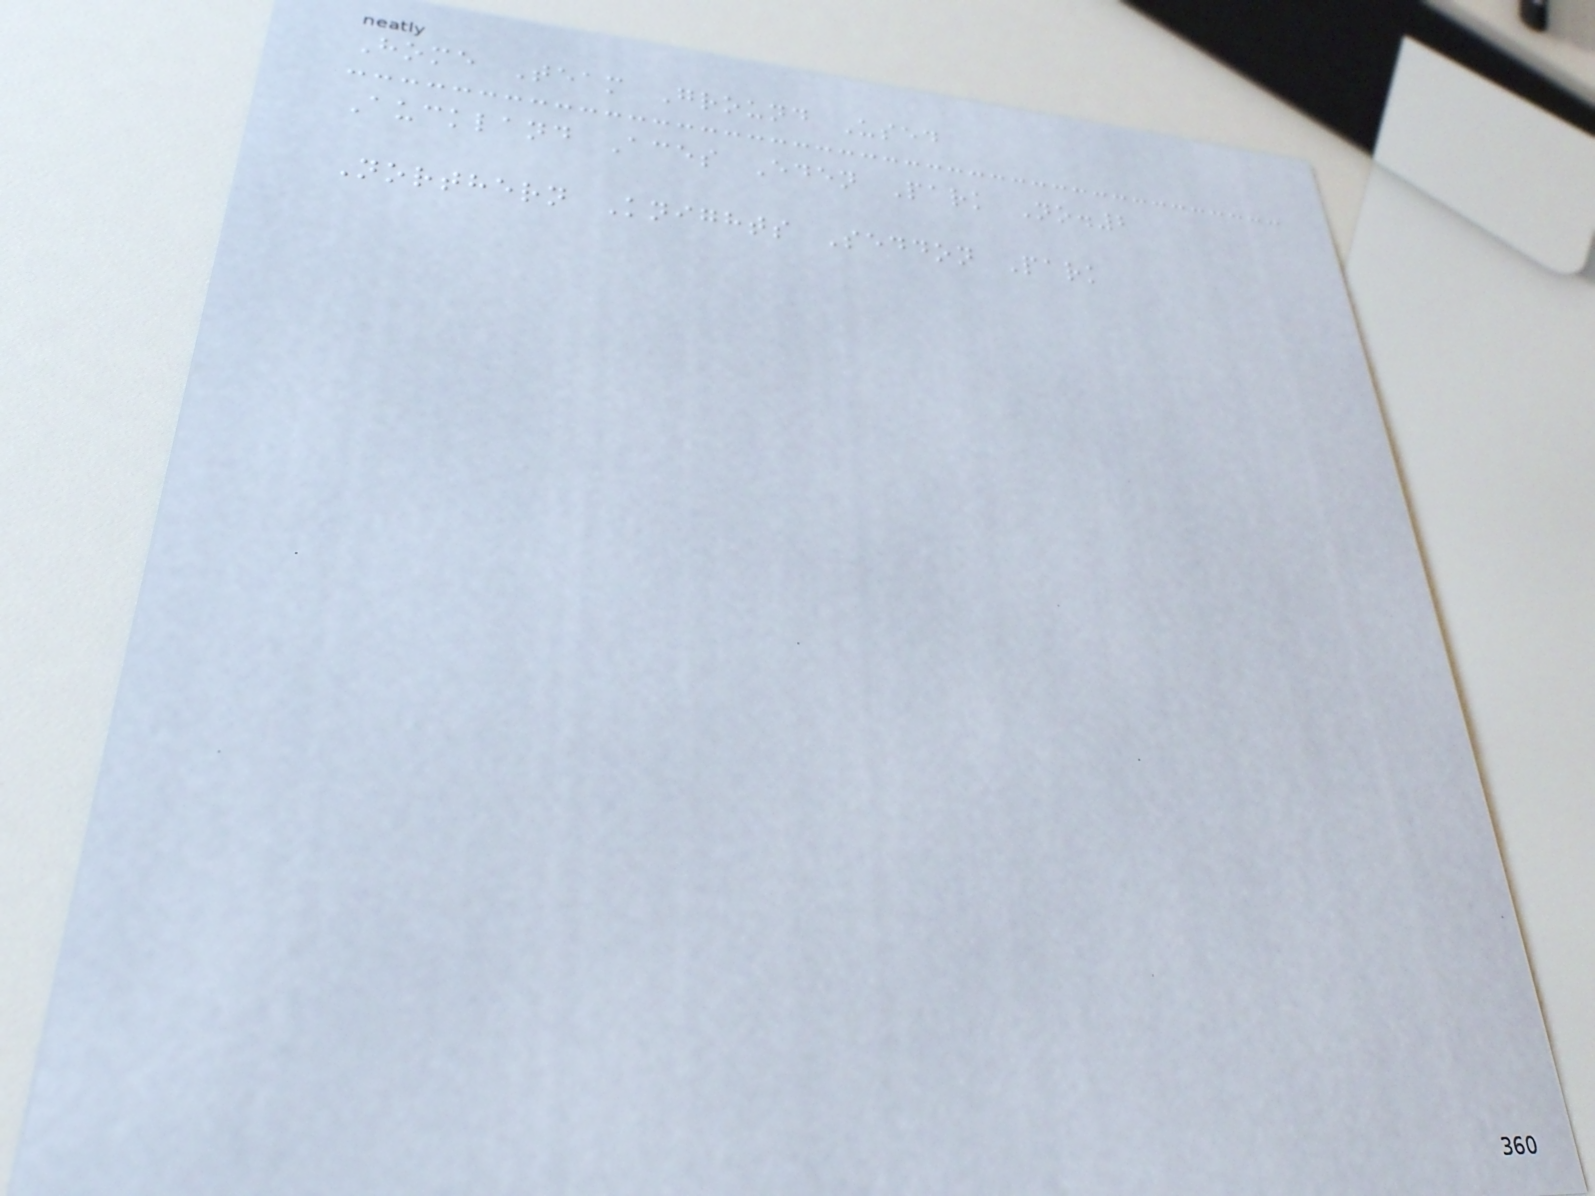Home Team Ground Used
Auckland Aces Eden Park No.2
Northern Knights Seddon Park
